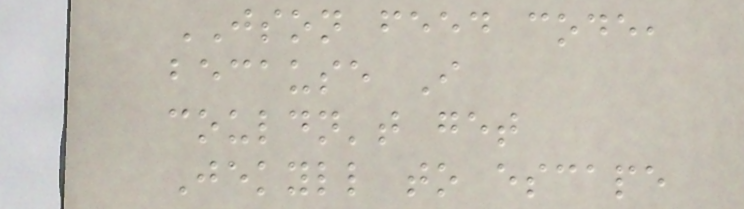JSON feed code,
because I
couldn't get
Jekyll to escape
